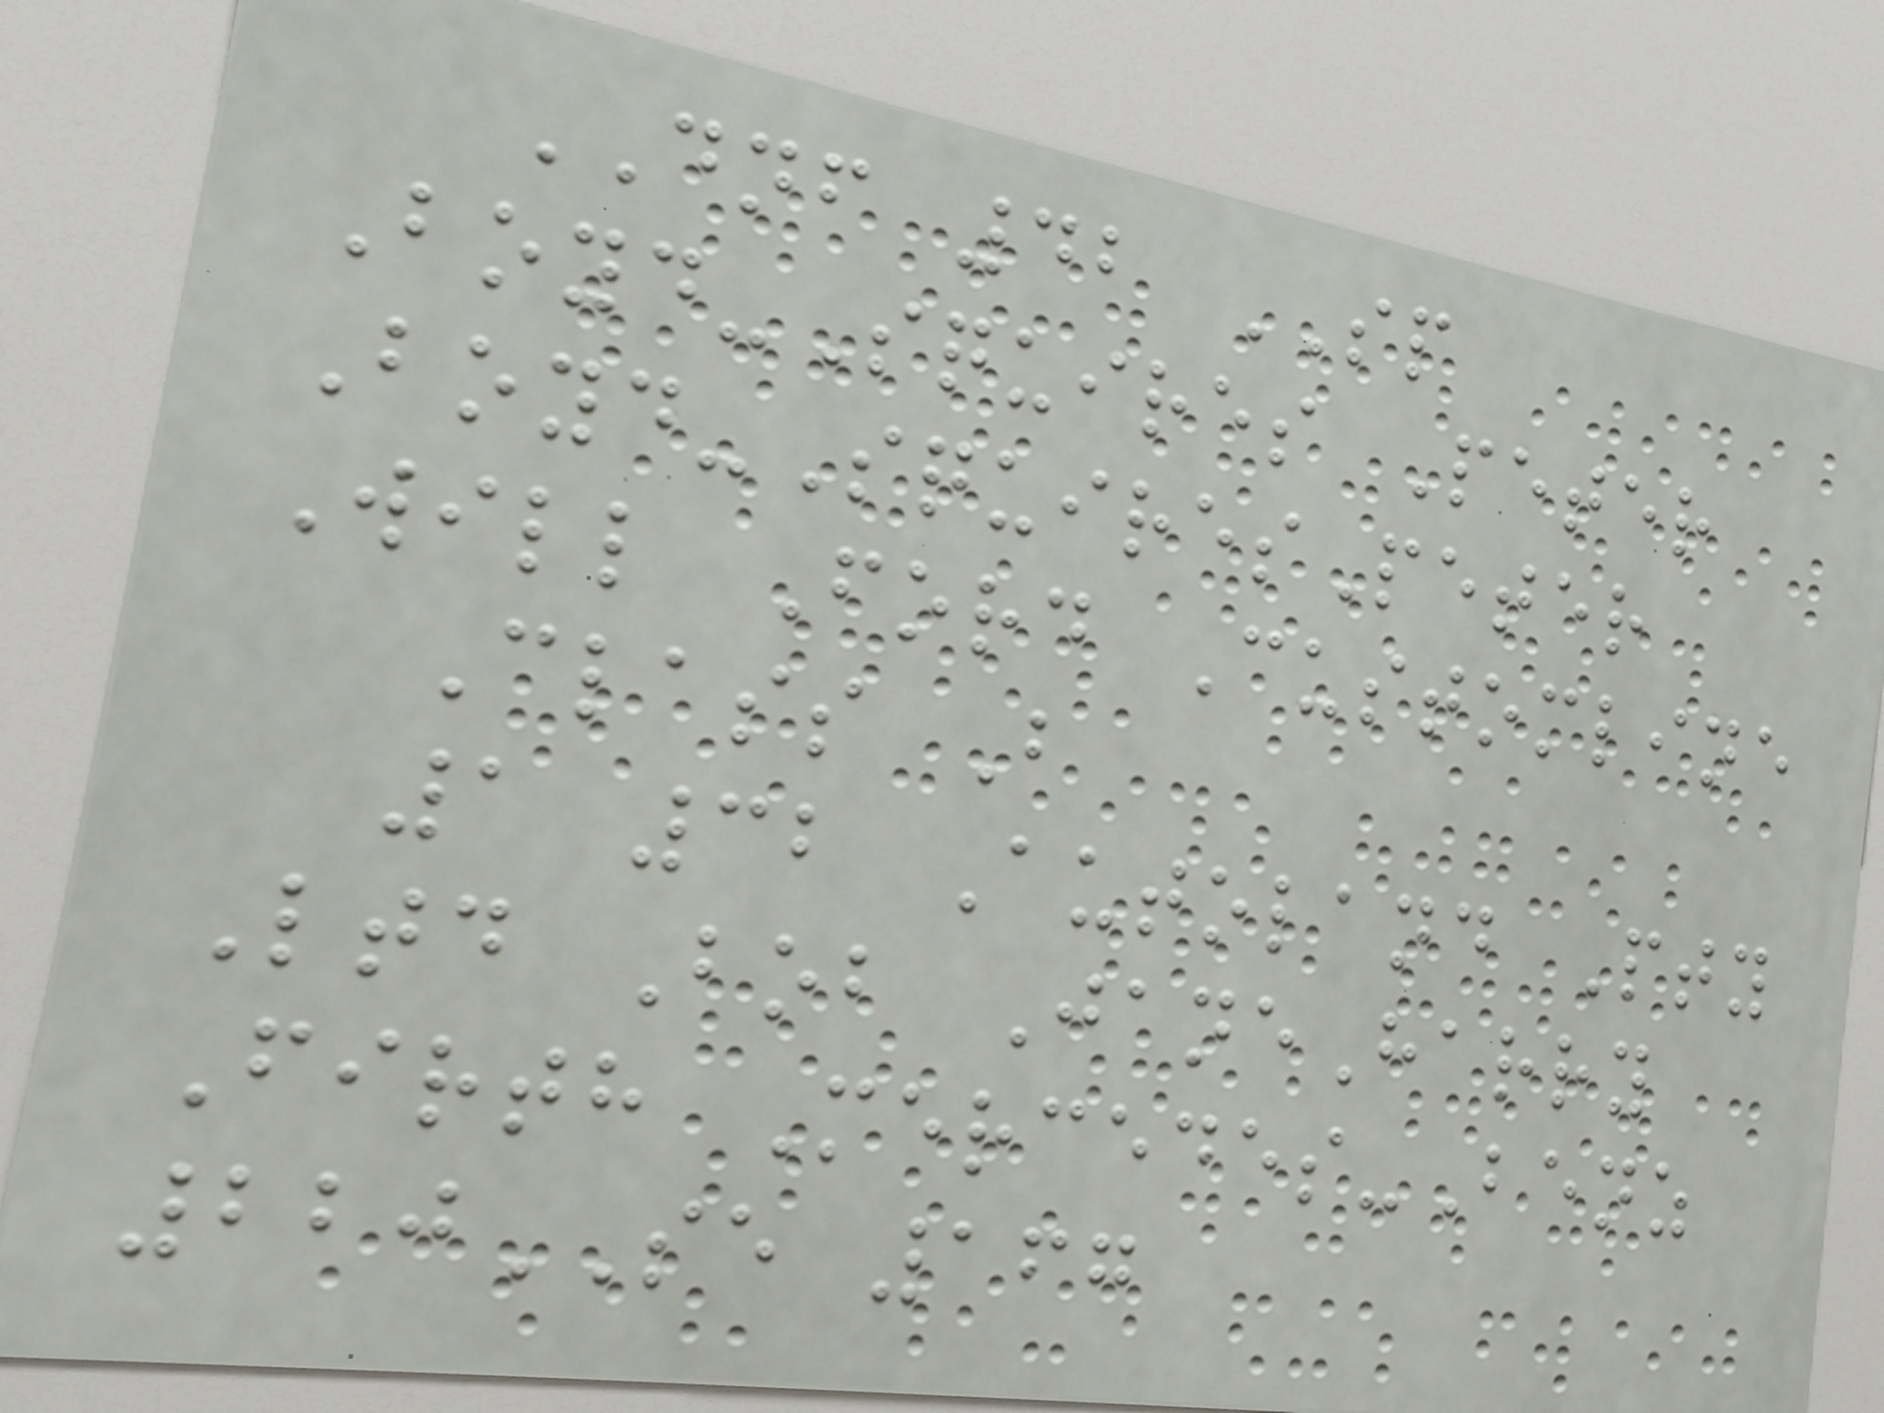DNF 42 SP
Boyd-Squires Peter
Boyd-SquiresPeter
Will Ford Customline
Class B
1 32 Autoland Pty
Ltd Bob JaneHarry
Firth Mercedes-Benz
220SE 167
